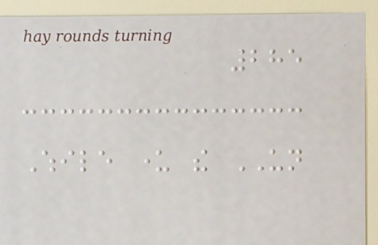285
While under the UN
